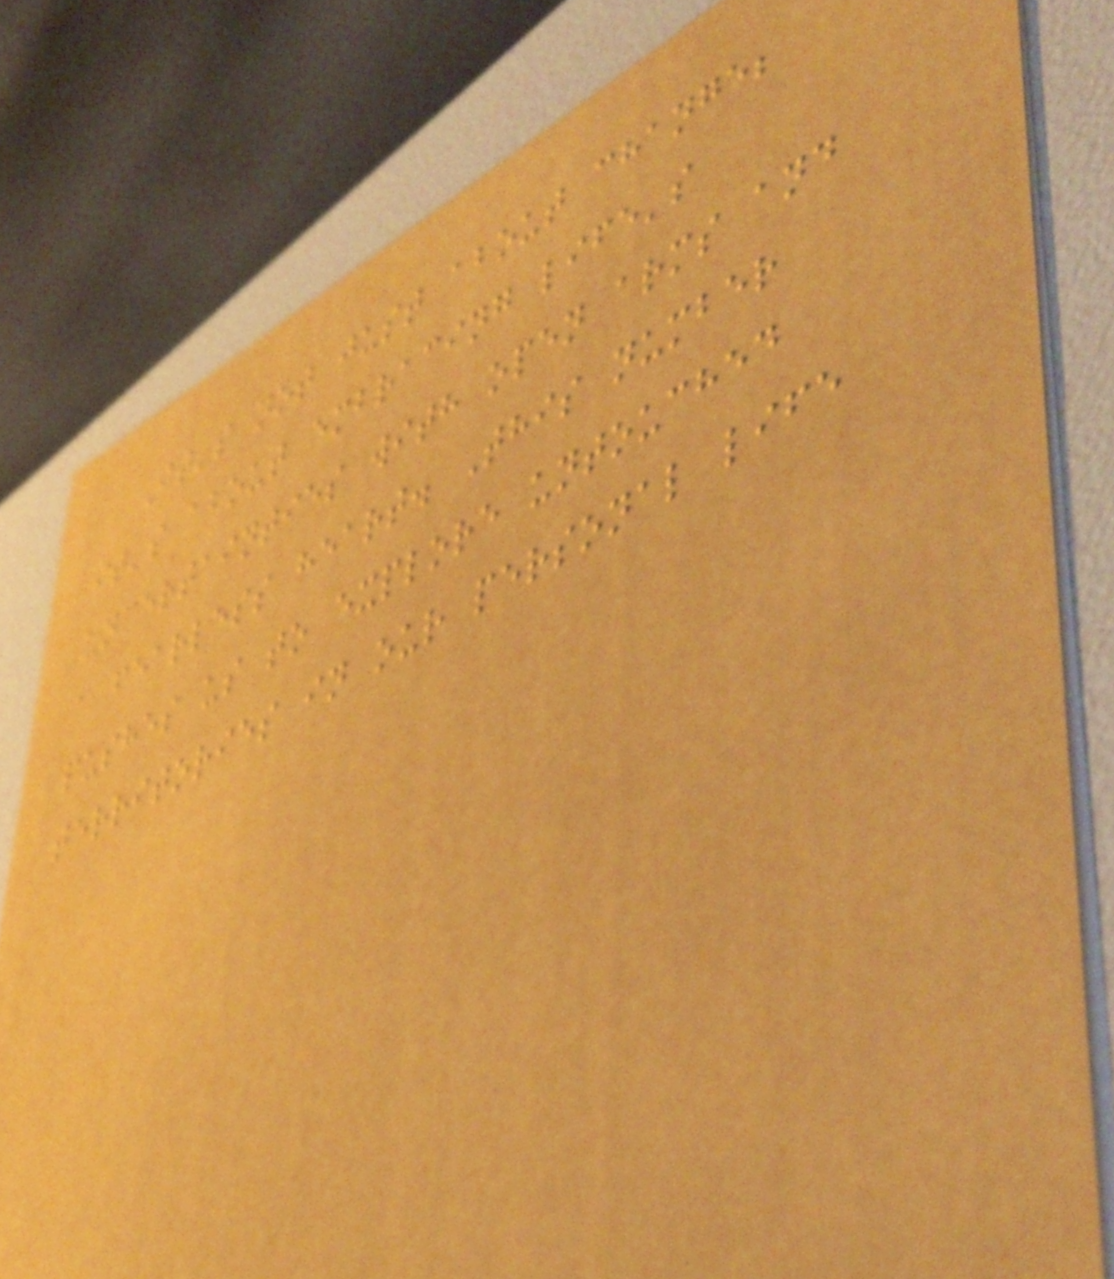It's not just about change;
it's about embracing life's
uncertainties with open arms and
a fearless heart. This number
pushes us to explore untouched
territories in our personal life
